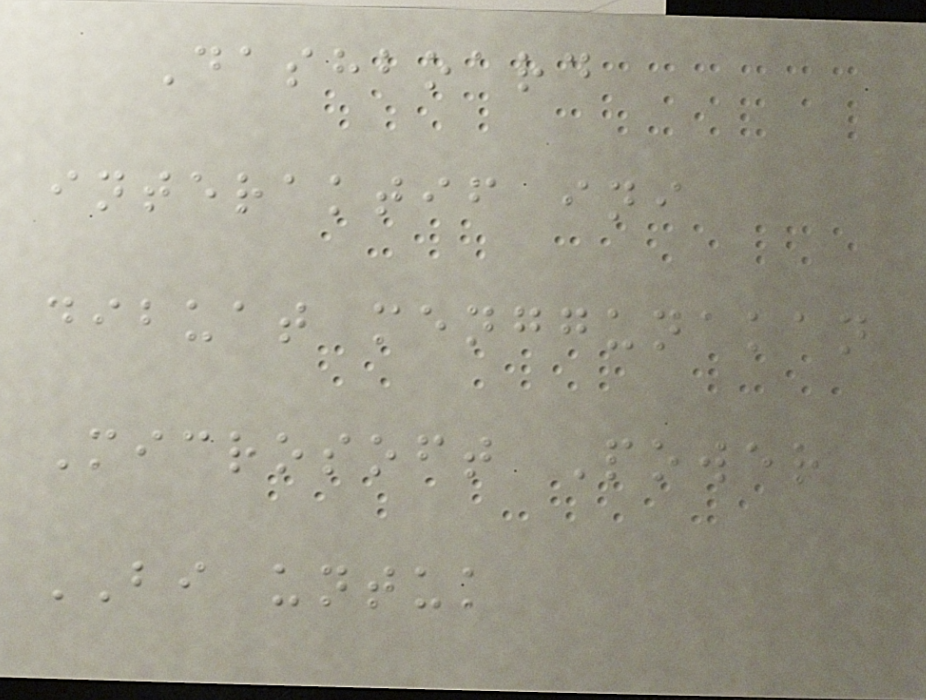Dashboard
interaktif ini
dibuat menggunakan
Microsoft Power
BI untuk
